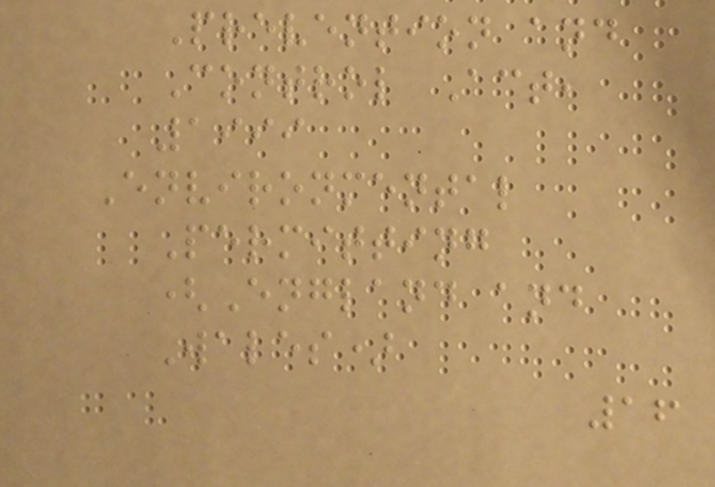Prevention and
Control Act,
1999
Environmental
Permitting
(England and
Wales)
16
